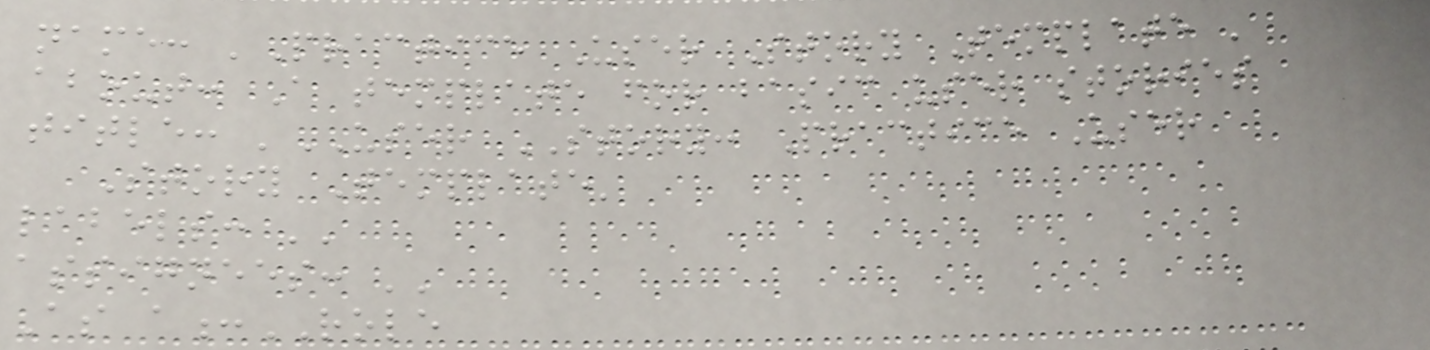name: 'Practice User Story Template '
about: A template for basic user stories
title: 'USER STORY: Practice User
Story Template'
labels: ''
assignees: ''
As a:ROLE
